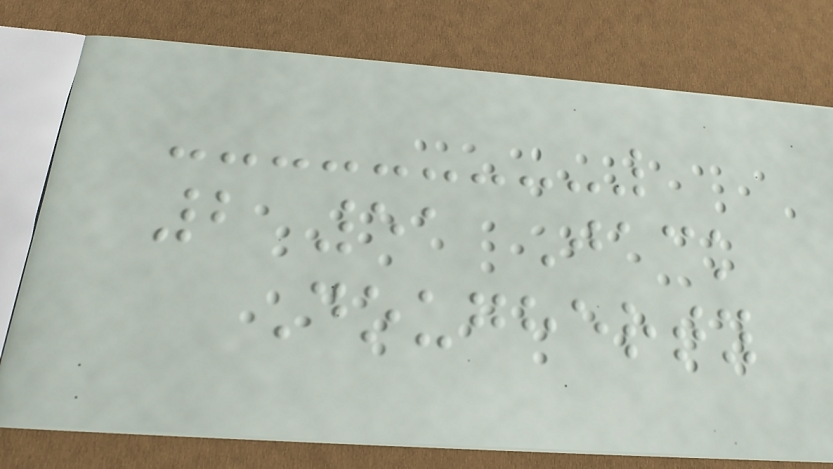2 51 Jack
Dougherty
